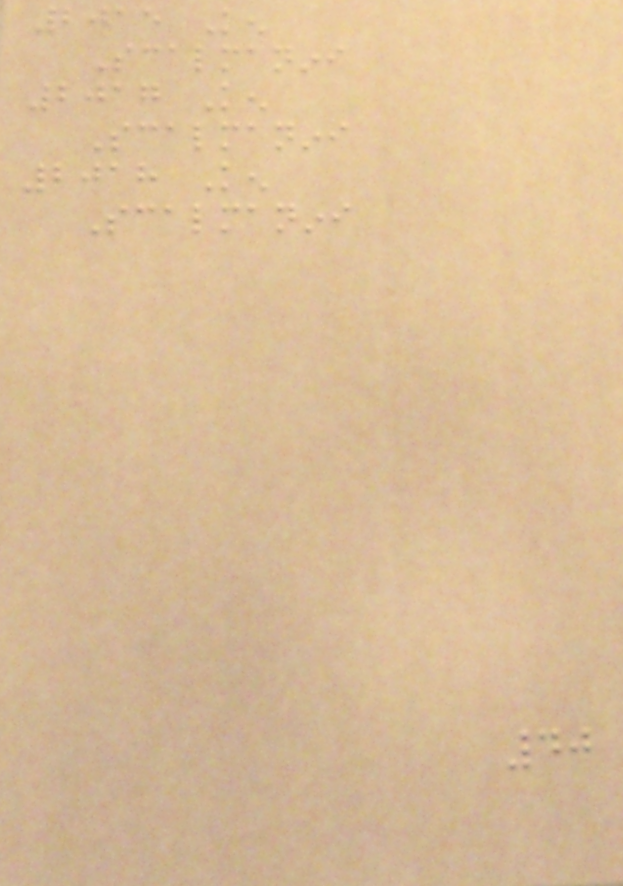2015 Ken
Scalmanini
2017 Ken
Scalmanini
2018 Ken
Scalmanini
40
